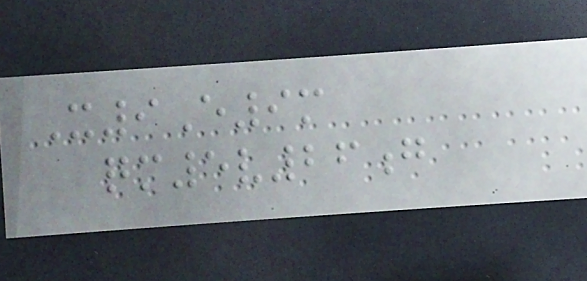X9E9m
qm5v26g
